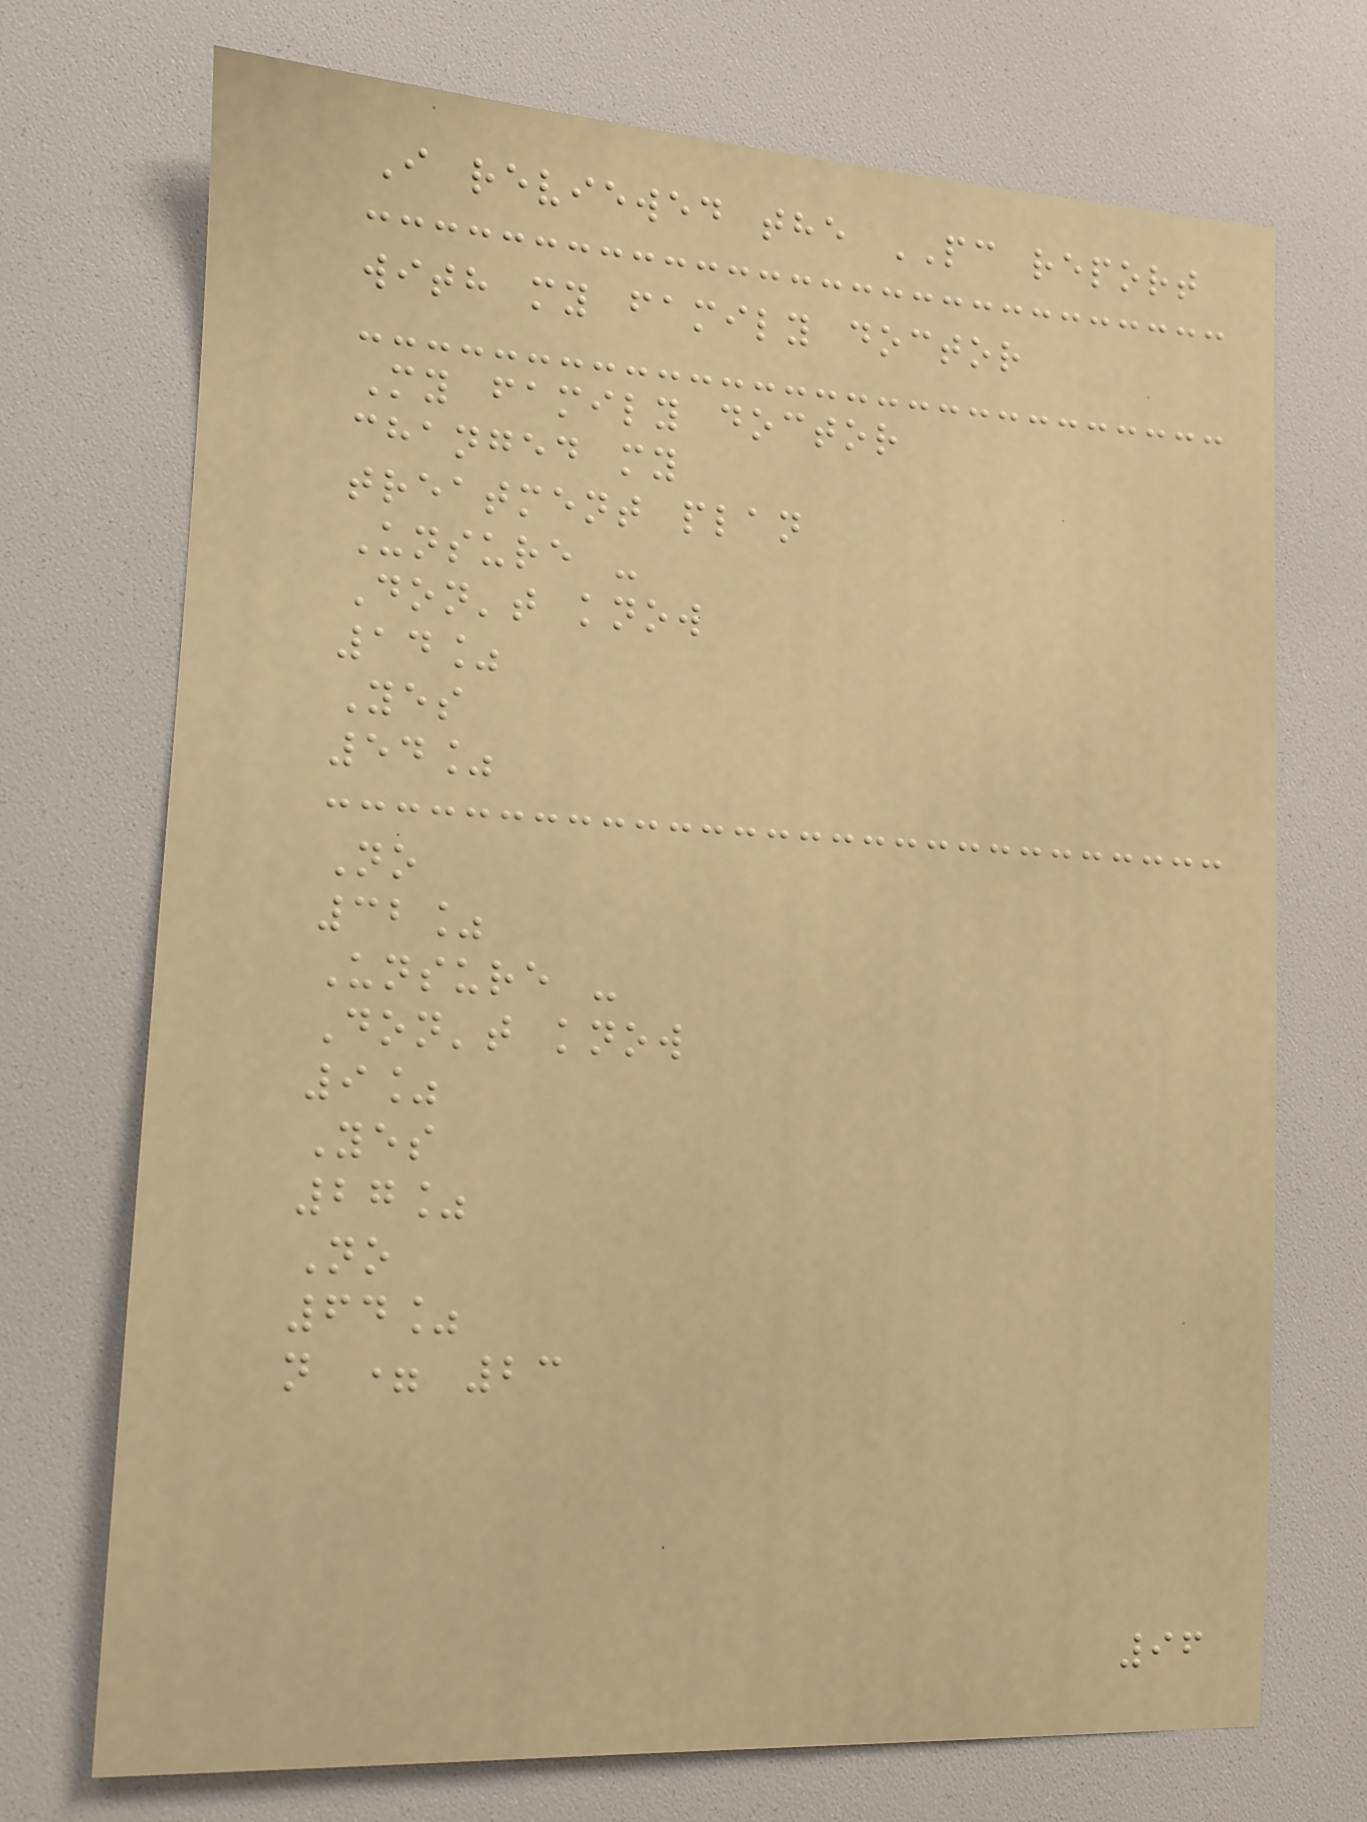I reviewed the PC report
with my family doctor
My family doctor
changed my
treatment plan
Unsure -
Don't know
14%
Yes
54%
No
32%
Unsure -
Don't know
9%
Yes
27%
No
64%
n = 23
96
